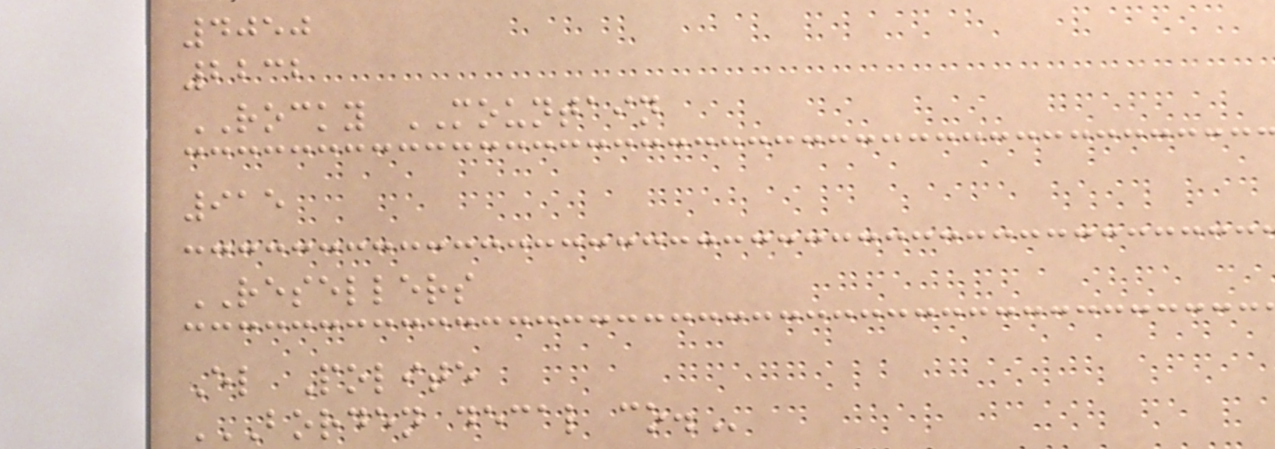4050
2232
ROCKY MOUNTAIN
915
RESELLERS
El Polite
BORDEN DECAL CO.
